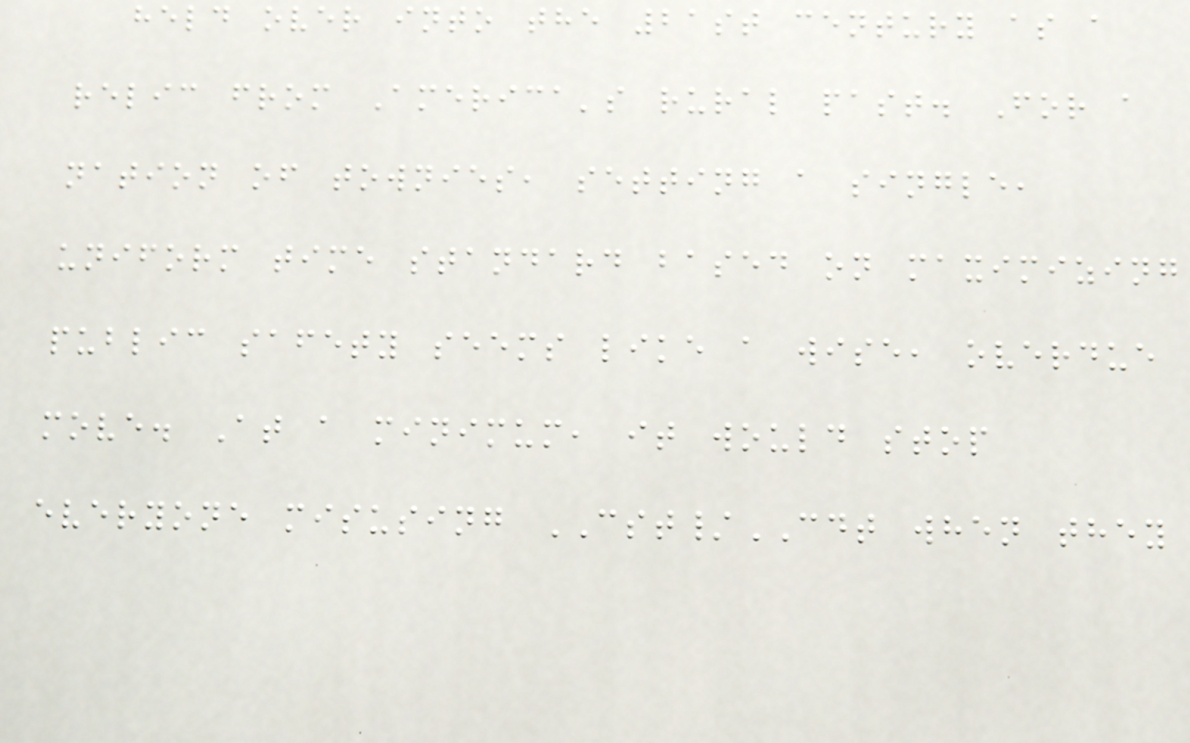held over into the 21st century as a
relic from America's rural past. For a
nation of townies, setting a single,
uniform time standard based on maximizing
public safety seems like a wise, overdue
move. At a minimum, it would stop
everyone misusing CST/CDT when they
